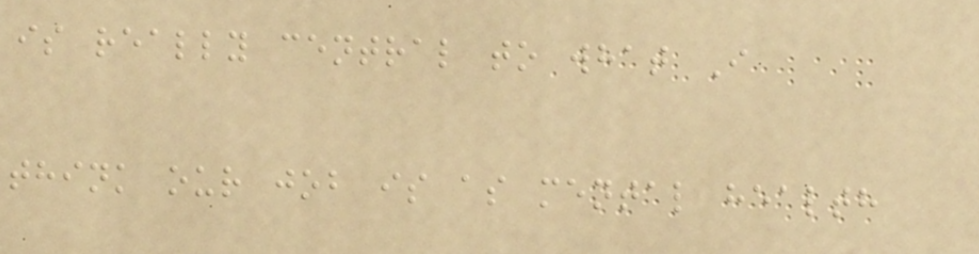is really central to what I
think our job is as mental health
